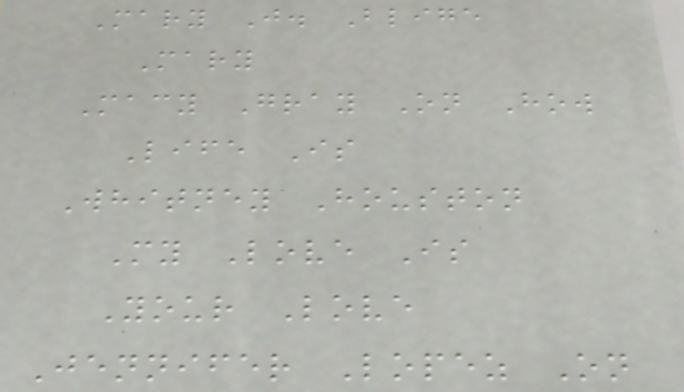Mary J. Blige
Mary
Macy Gray On How
Life Is
Whitney Houston
My Love Is
Your Love
Jennifer Lopez On
